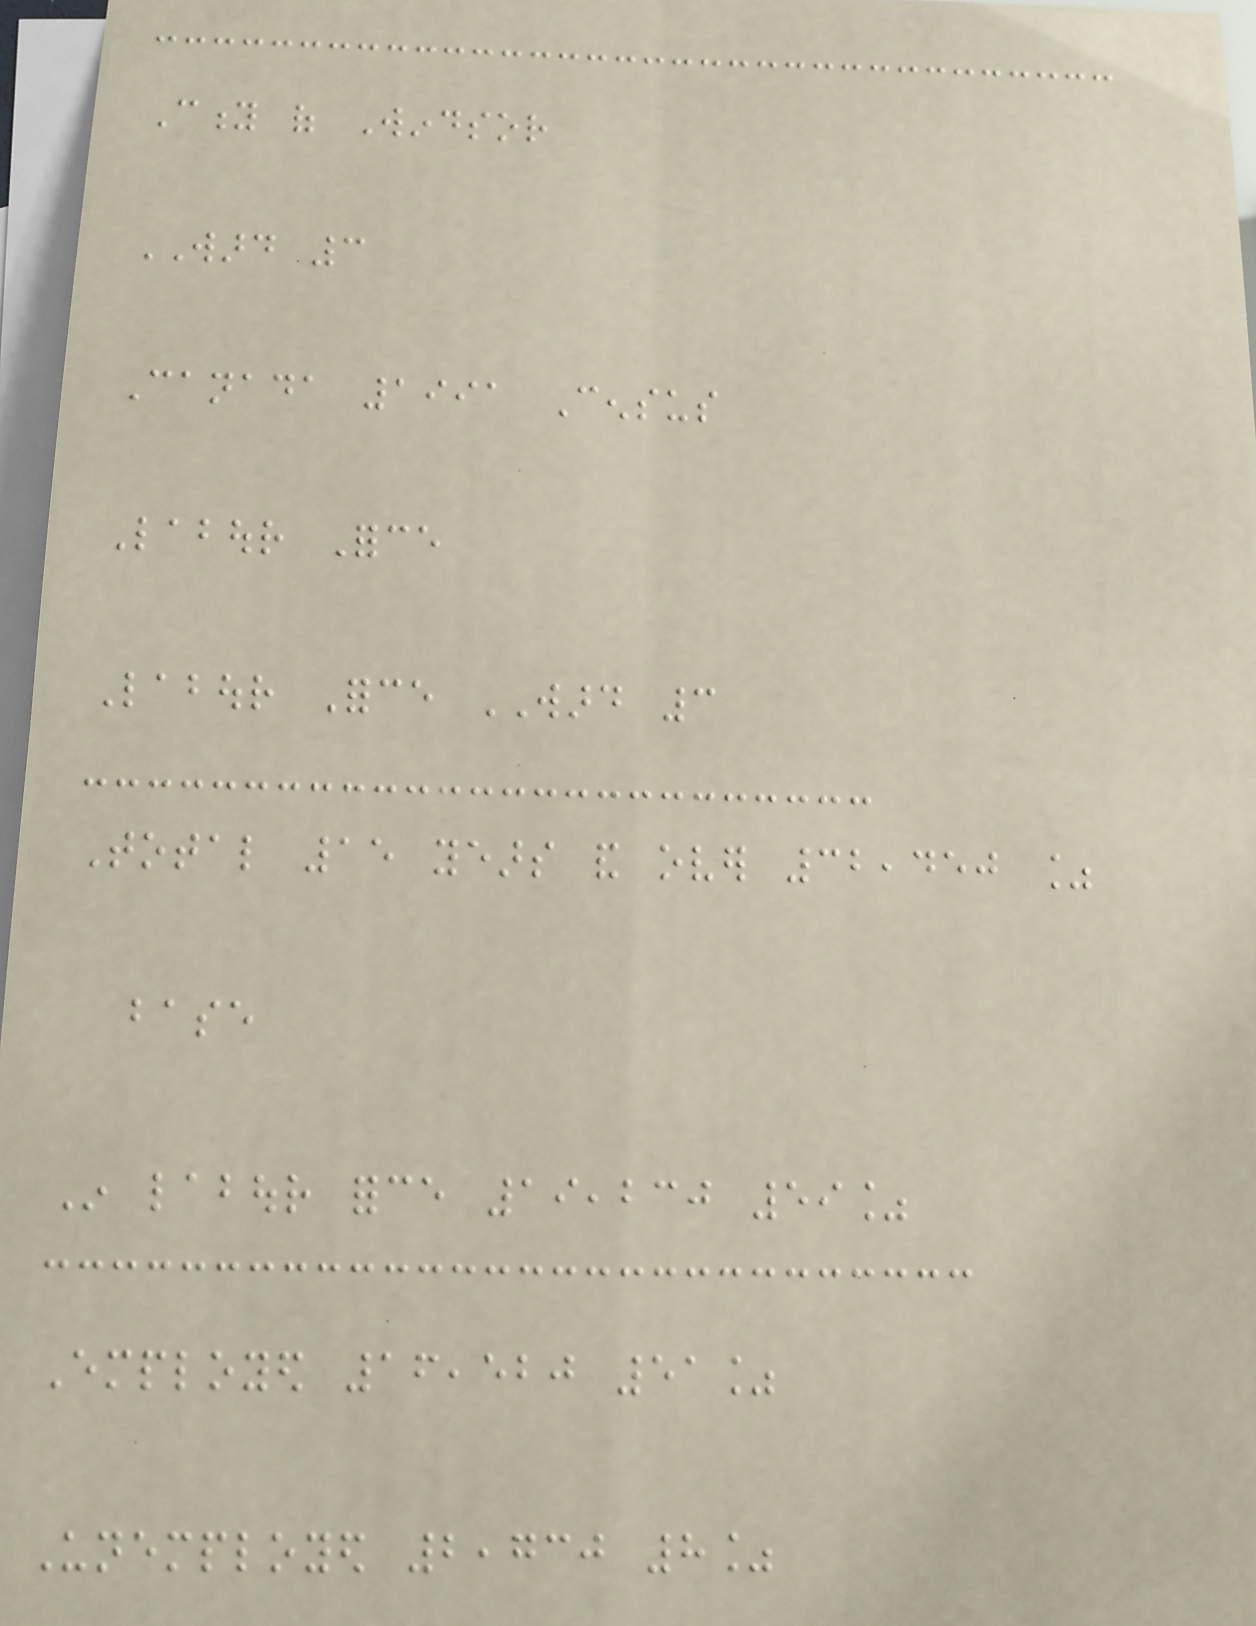City of Windsor
WARD 3
Canada 1991 Census
Labour Force
Labour Force WARD 3
Total 15 years and over 32,450 %
base
In labour force 19,230 59%
Employed 16,520 51%
Unemployed 2,730 8%
